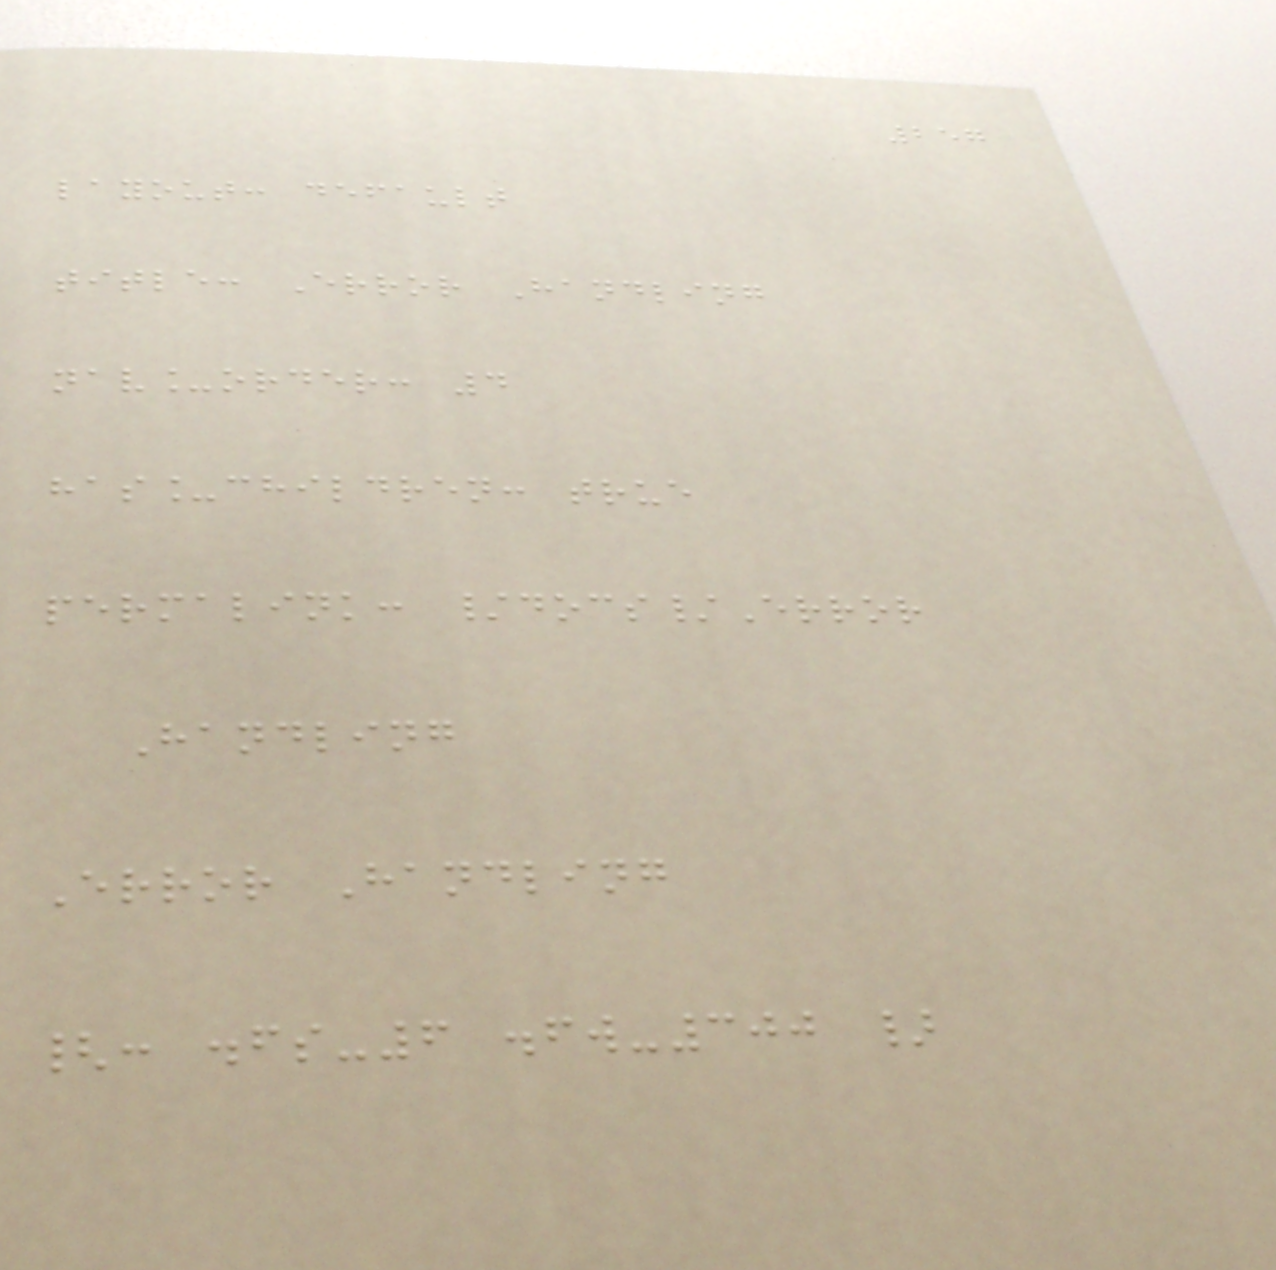257
layout: default
title: Error Handling
nav_order: 4
has_children: true
permalink: /docs/Error
Handling
Error Handling
{: .fs-6 .fw-300 }
